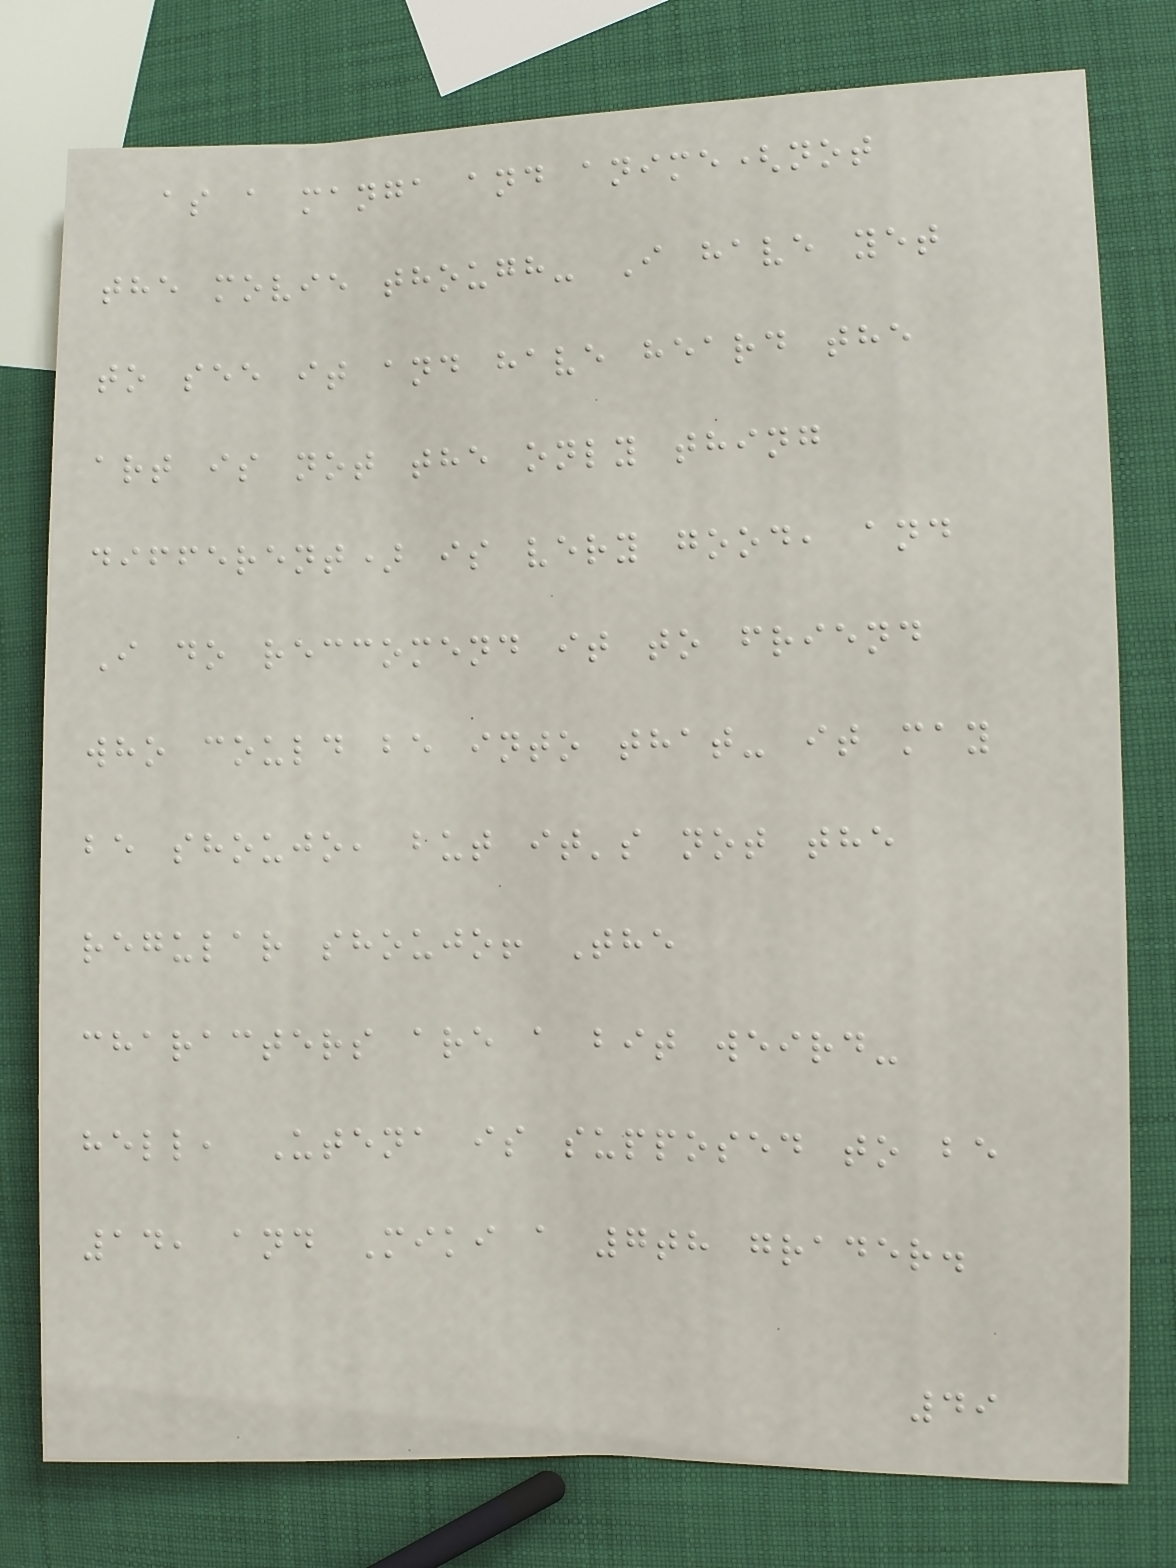as a manga and anime(not
the movie though- I have yet
to see it and have heard the
art is not the only thing
different) is very good, and
I do reccomend it to friend
who could be into that- it may
be shoujo, but it's not the
regular shoujo! The
characters are a bit weird-
hell, Utena is supposed to be
14, and Miki a 7th grader.
49
